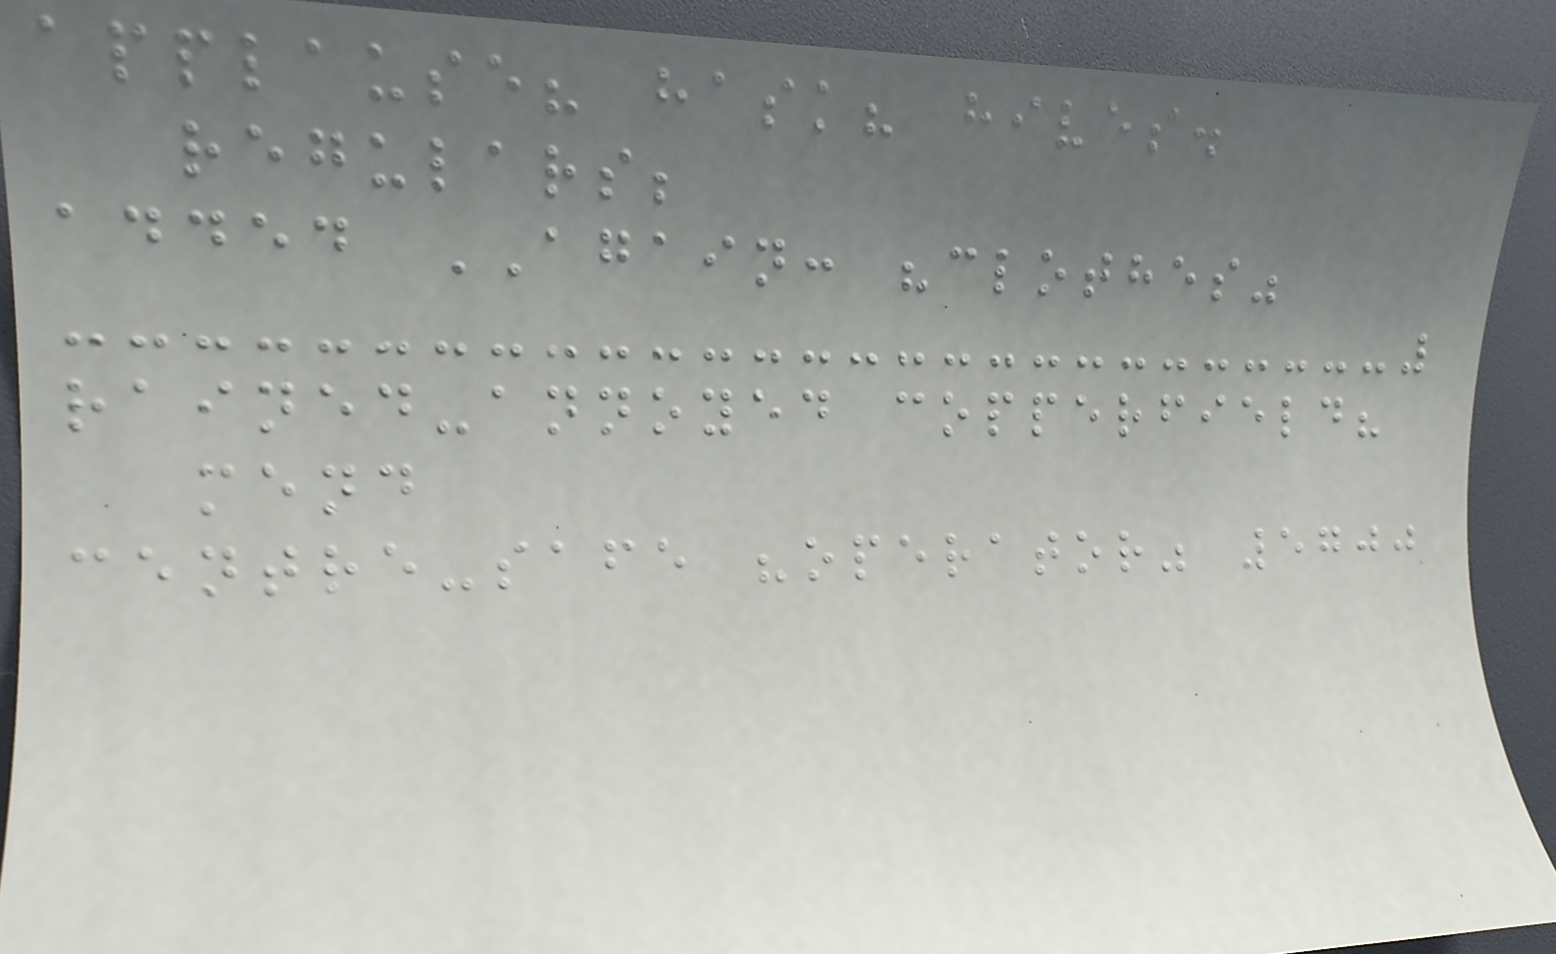applause? hask? hives.
regulars;
added AGAIN: "clothes"
rained-annoyed copperfield?
mend
centre-safe "operator" 5700
